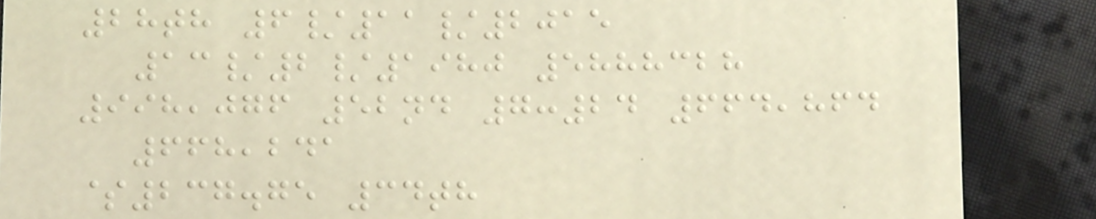28th 6/11/2015
13/2/1980 5888328
998,076 52nd 7:24 664,864
668,241
$237.75 34th
